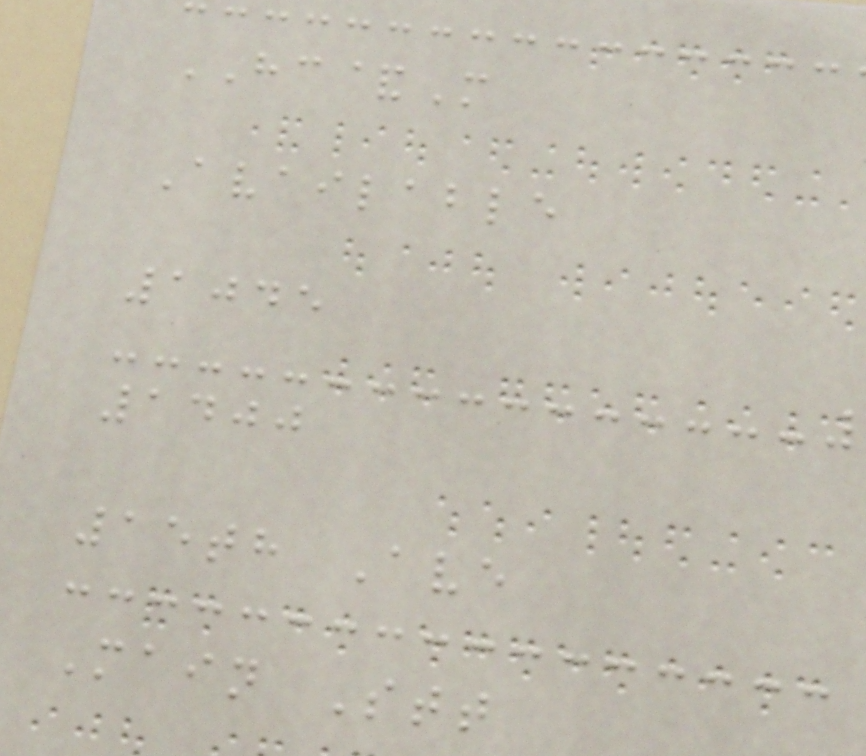HC&M
Available
1045
1400
15th Ave
Main Stt
